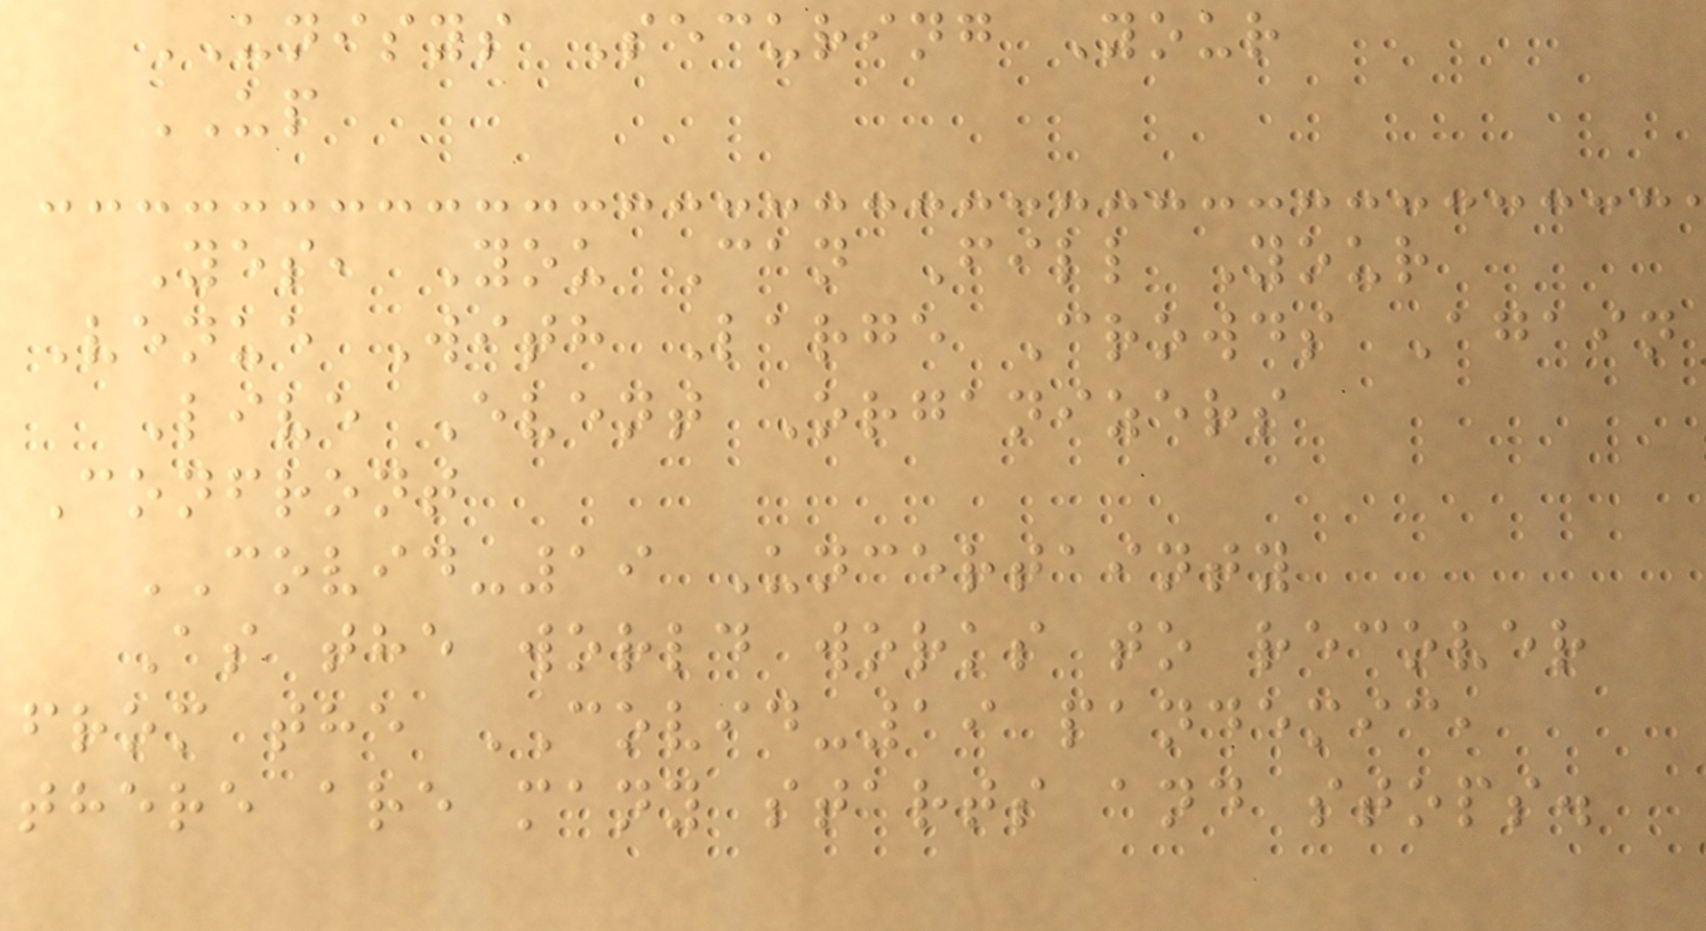UNISYS Securing Your
UP
Yes, You Can Fill Your
Venue With Large Crowds Again
Live Event Organizers
Confront
COVID-19 Uncertainty
As the world works to recover
from the COVID-19 pandemic,
there are many starts and stops.
